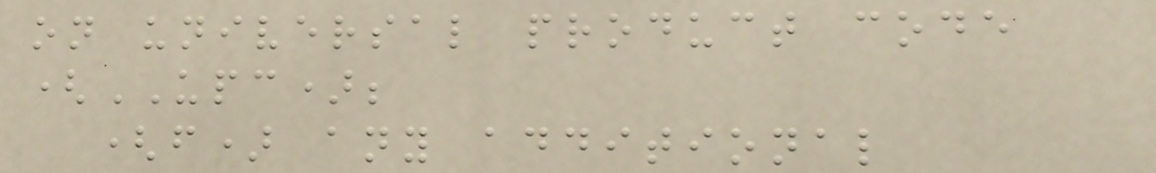on universal product code
(UPC);
(f) any additional
